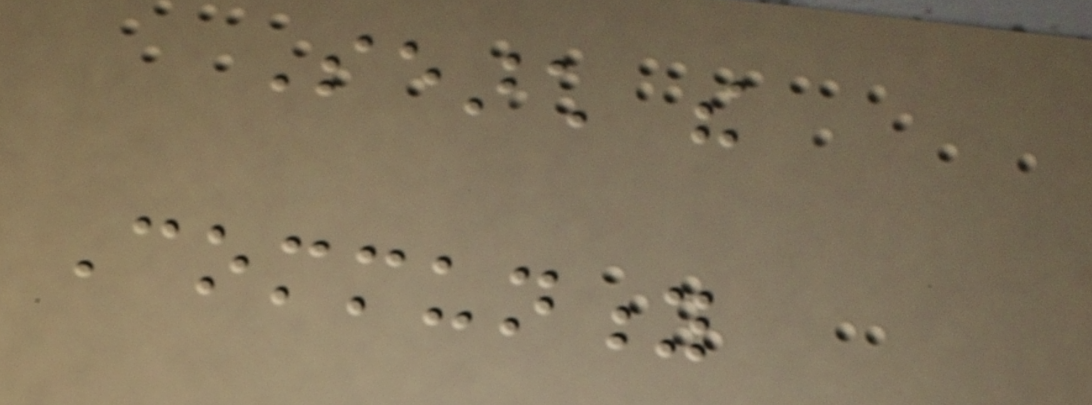Search the
Community
